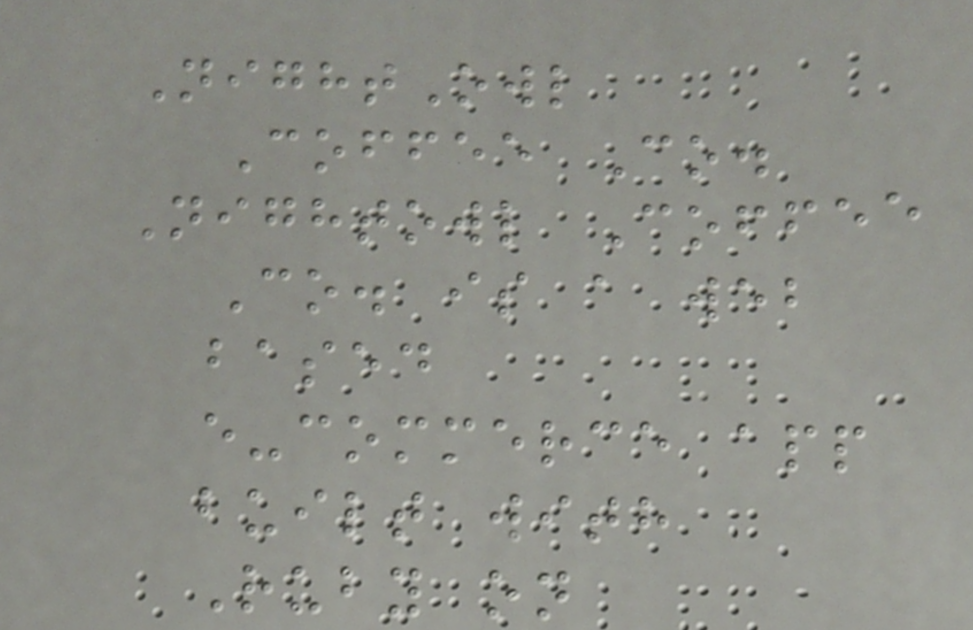NightOwl
Coffee Co.
Nightowl Coffee
Co. is a web
based
e-commerce app
built with
Ruby on
